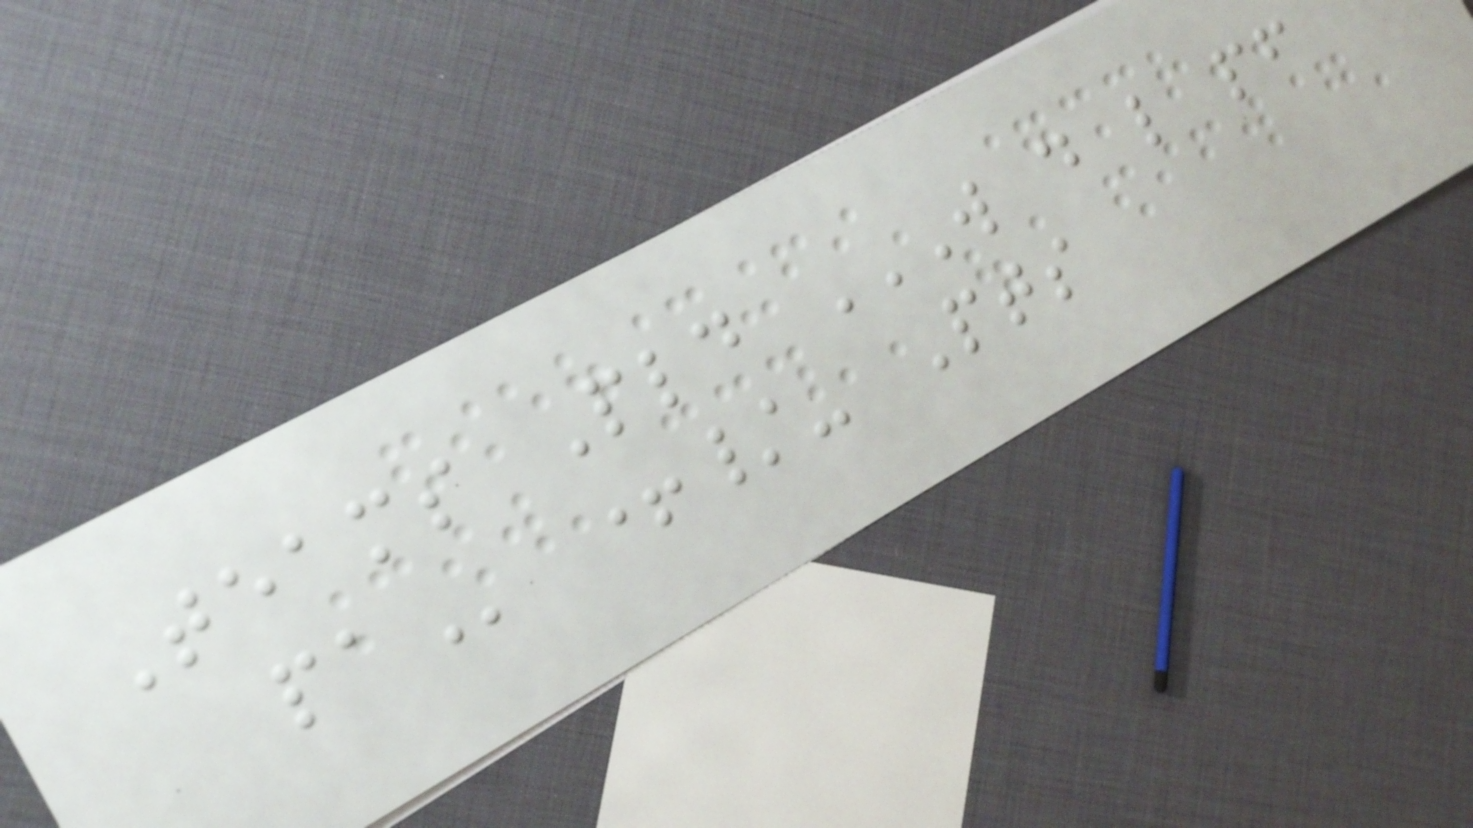Teams Pld W D L PF
PA +/- Pts
